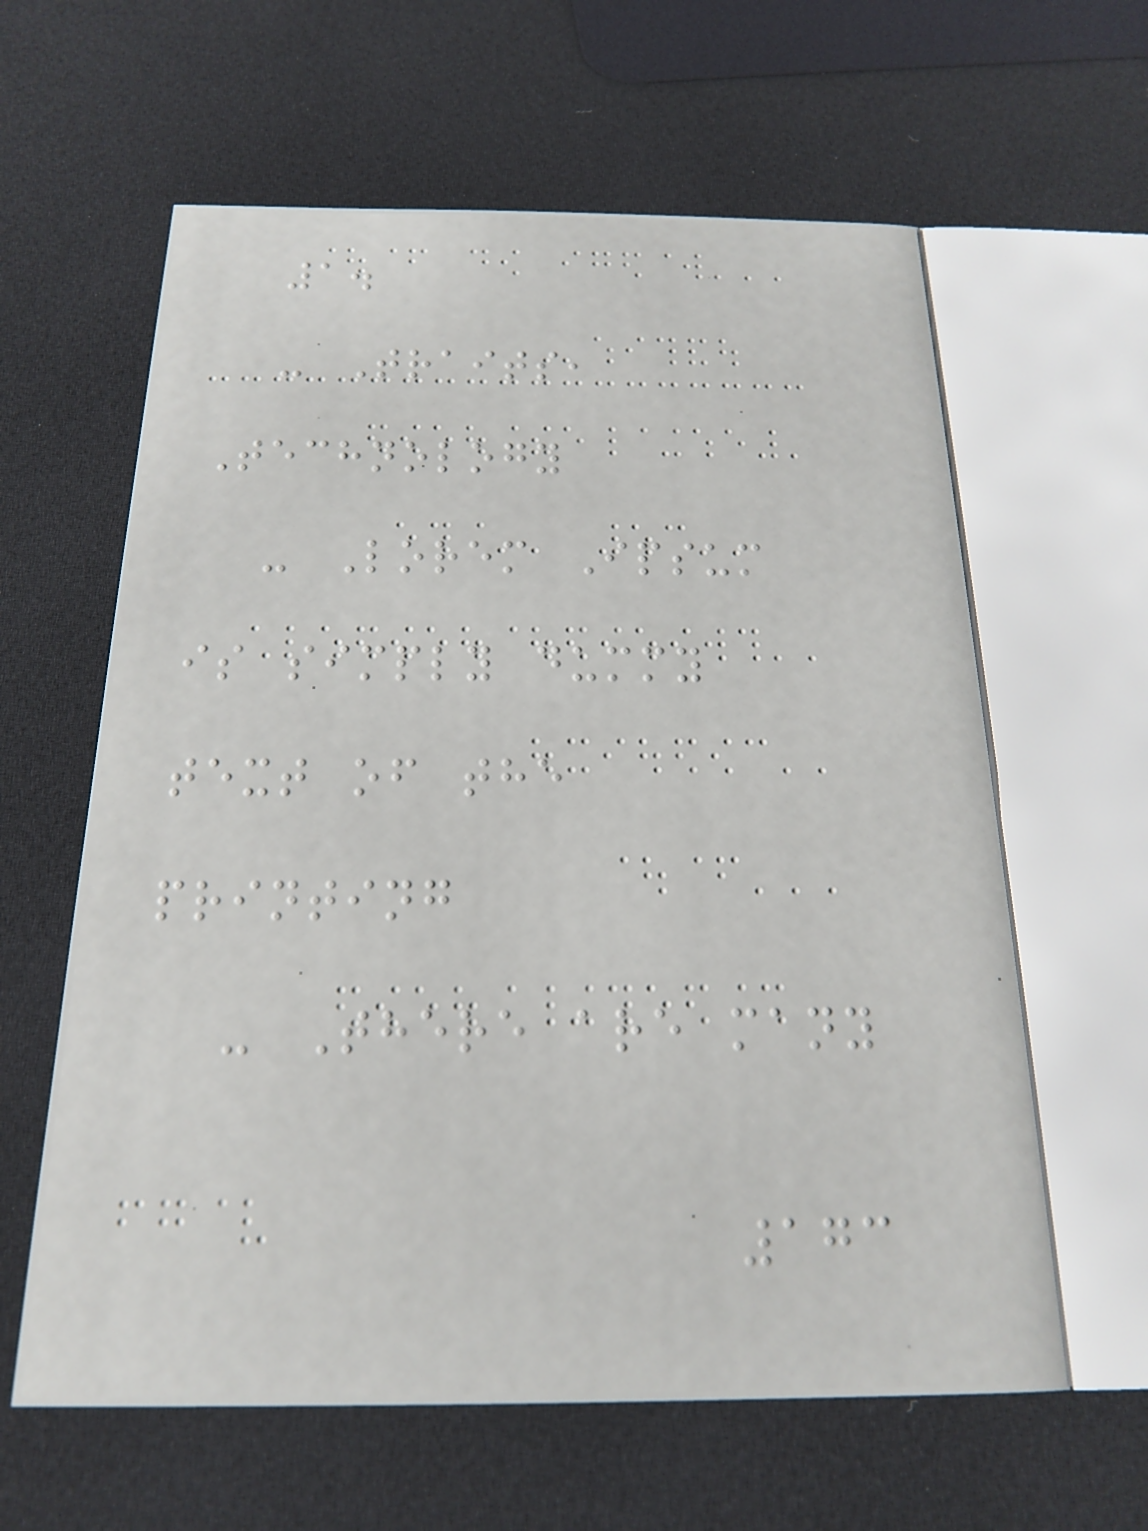1.
- Traits,
Technology
- Lorem Ipsum
is simply dummy
text of the
printing
- There are many
173
